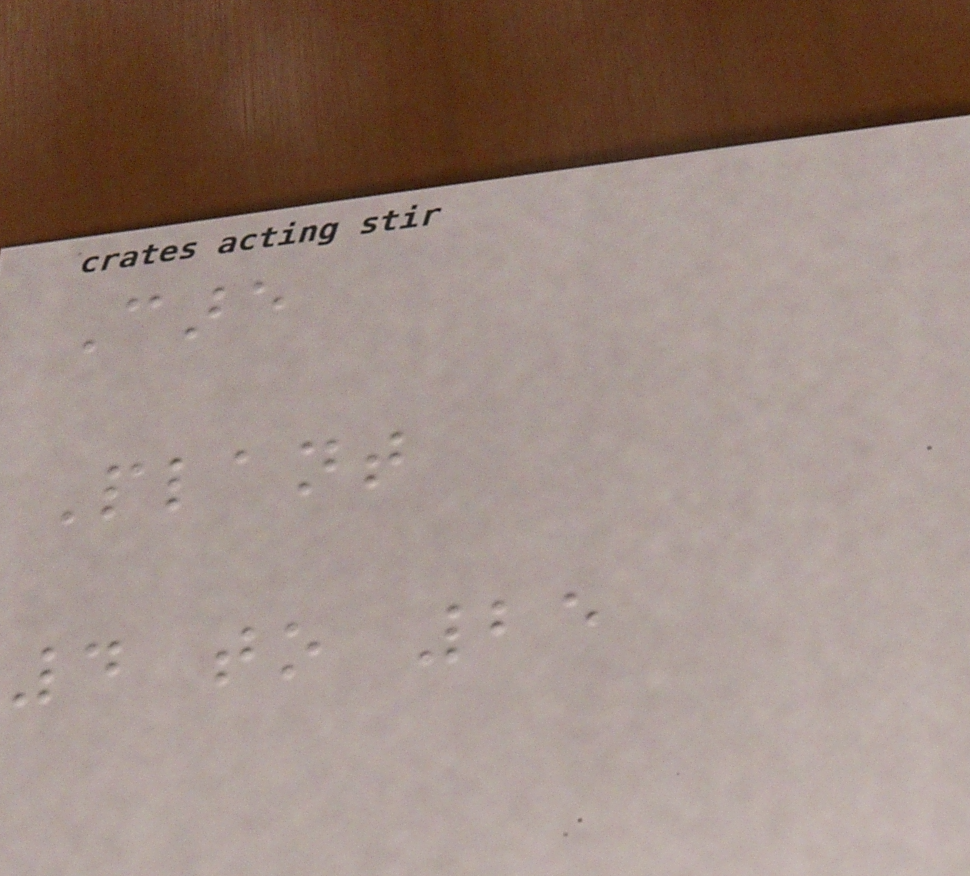Care
Plant
4 to 25
